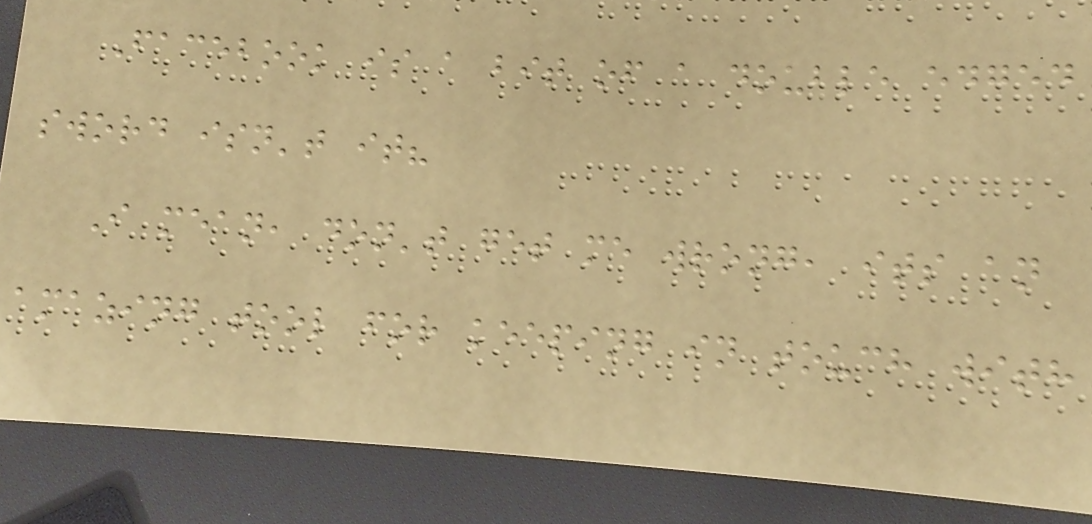Facebook is a bit of a double edged
sword isn't it?
I mean, don't get me wrong, its an
amazing tool for keeping in touch with
